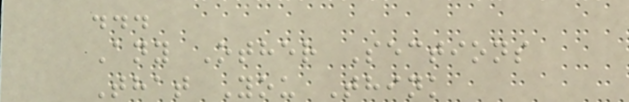...
Any Other Sections
That You Think
